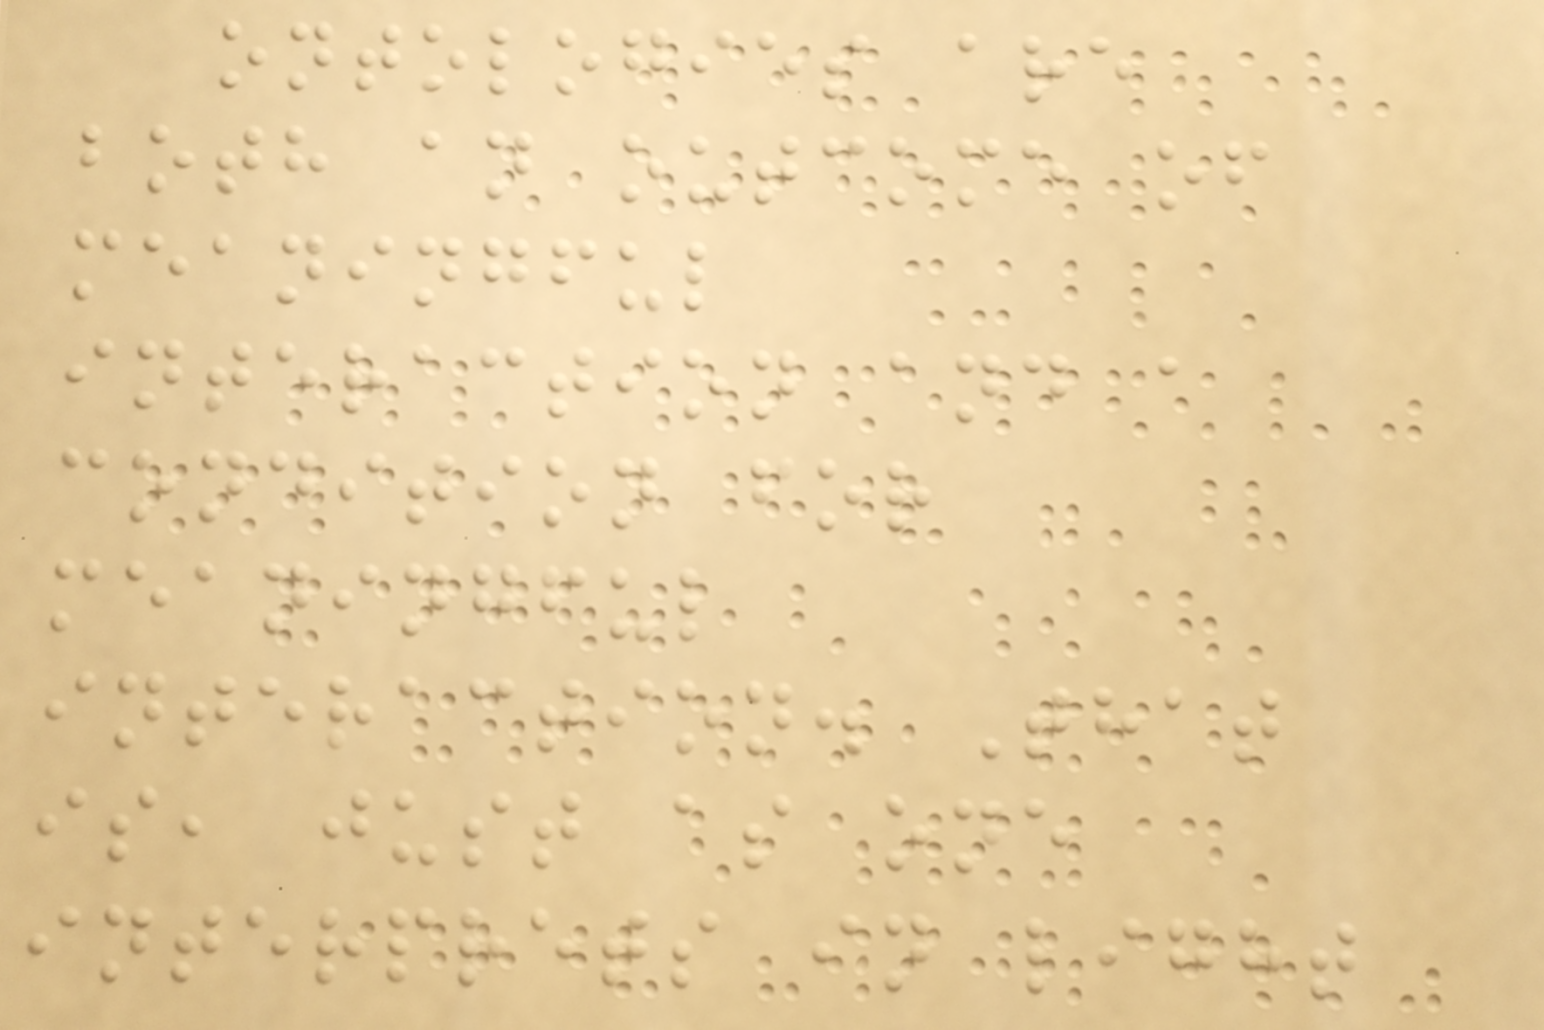ontologies are
both an outcome of
meaningful
interaction and a
condition for
meaningful
interaction. That
is, just as one
interprets in light
